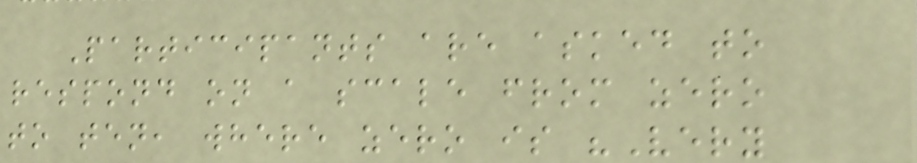Participants are asked to
respond on a scale from zero
to ten, where zero is "Very
